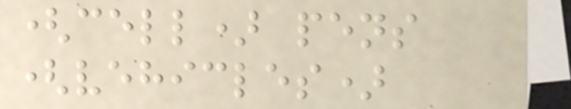(cell) pens
(vehicles)
